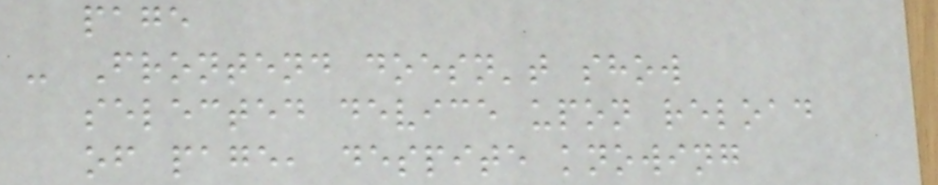page
- Frontend doesn't show
selected device upon reload
of page, despite knowing
